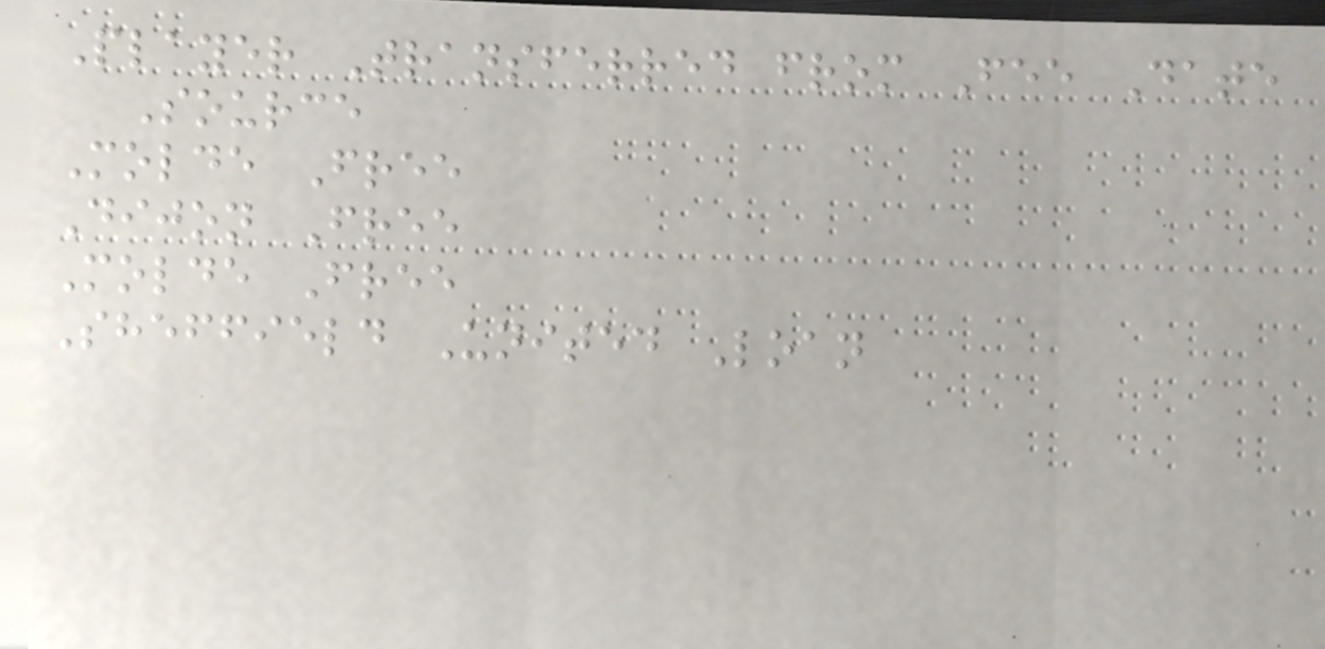Player Transferred from Fee Date
Source
Molde Free
Dijon Free
Molde Free
Sheffield United Loan
